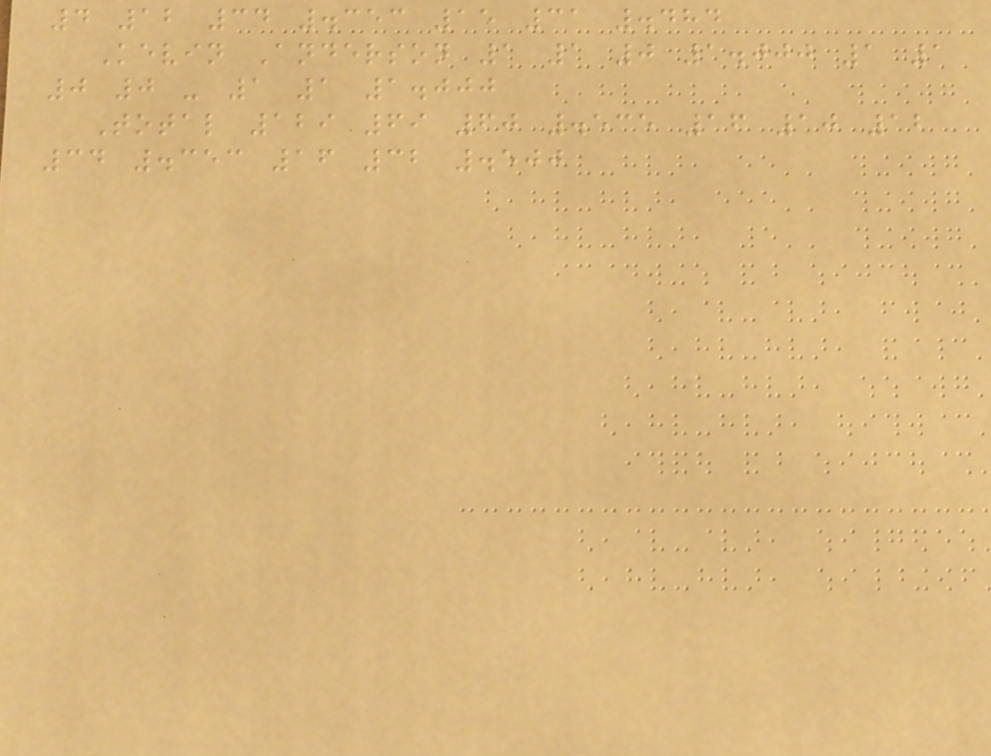4 12 34 .353 15 31 .484
Kevin Anderson 1 1 0 1.000 1 1
0 0 - 1 1 1.000
Total 129 69 60 .535 16 10 12
34 .353 16 32 .500
